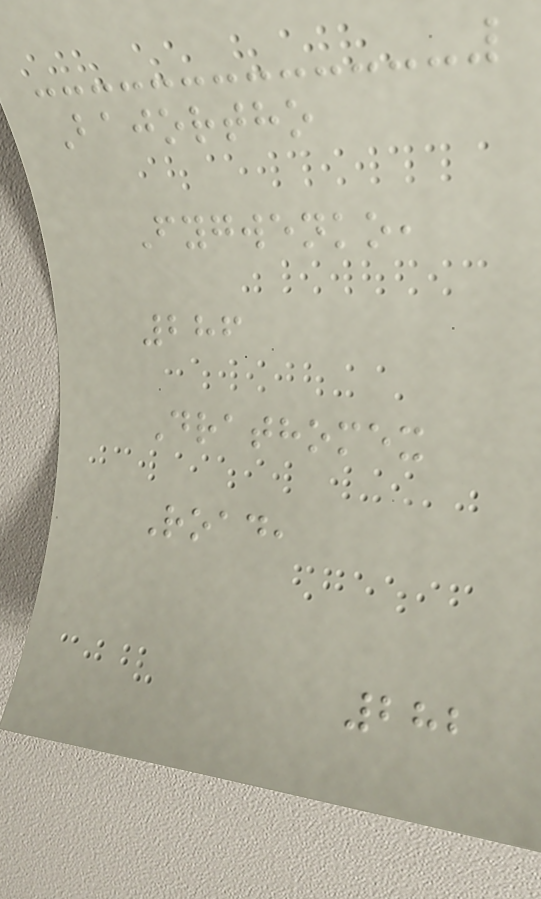Bajortho
Fygwenko,
286
Drathomex
Road,
282
